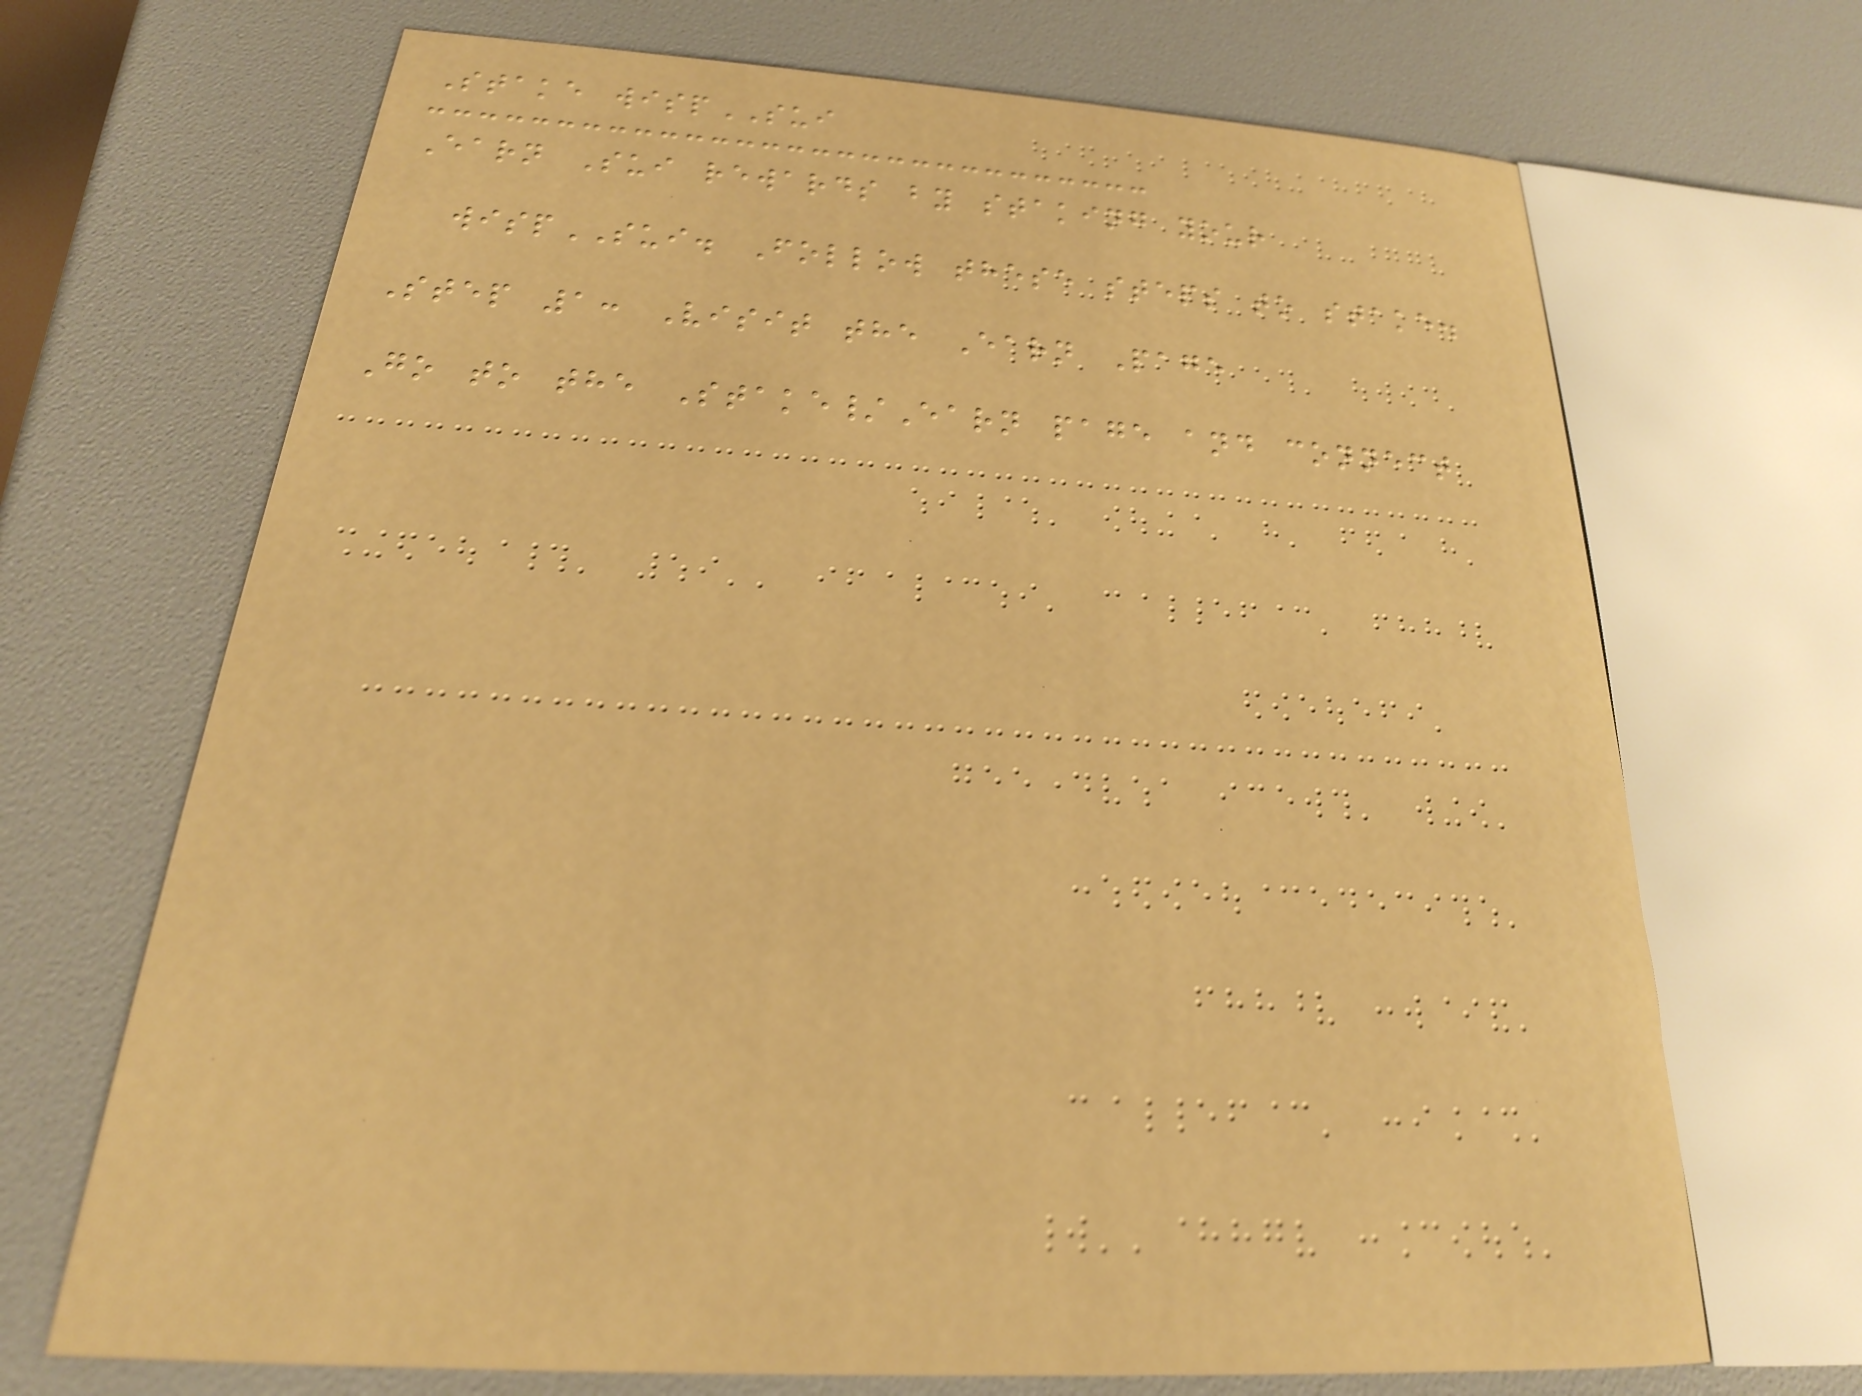Stake wispSUI
Earn Sui rewards by staking your
wispSUI. Follow these steps to stake.
Step 1: Visit the Earn Page
Go to the Stake/Earn page and connect
